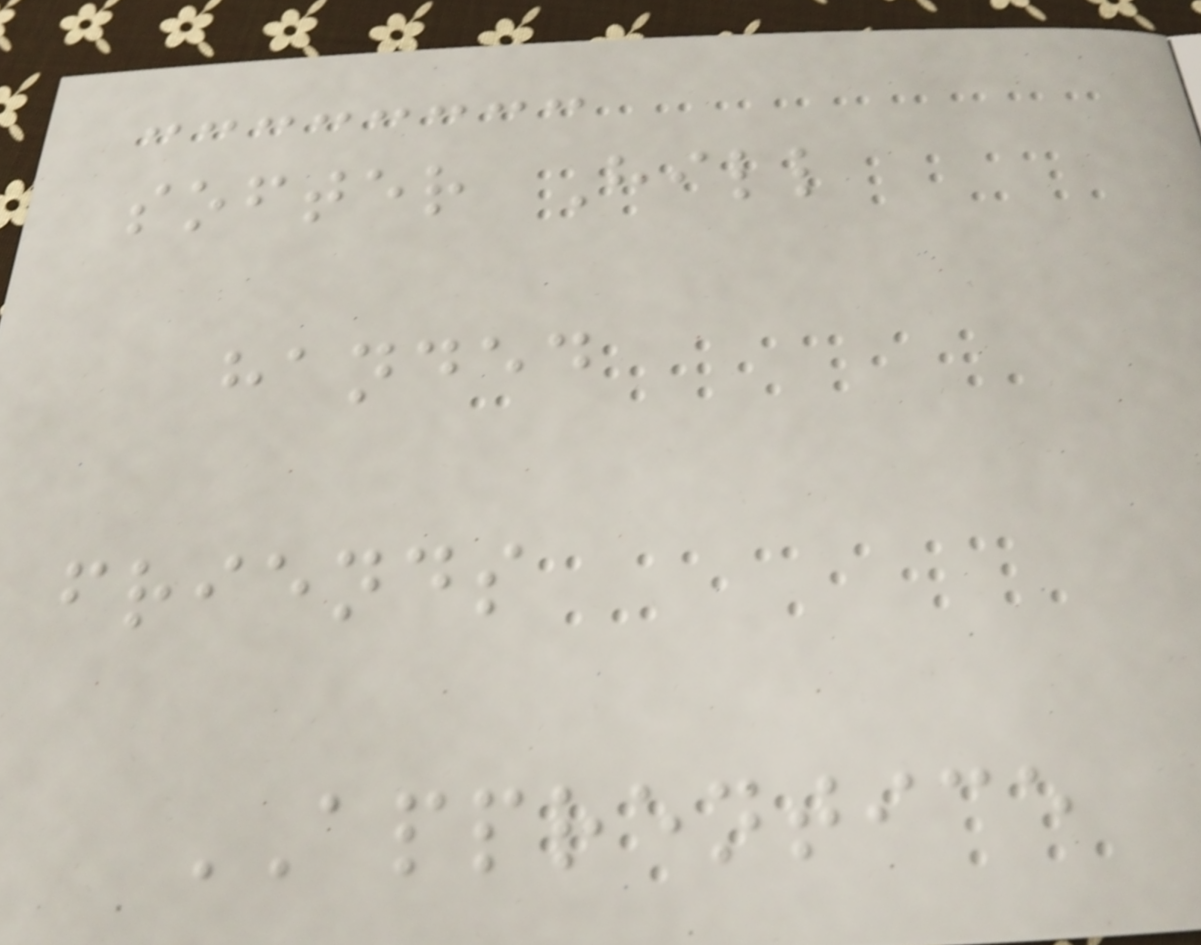softer Hill
handed
friends
APPRENTICE
